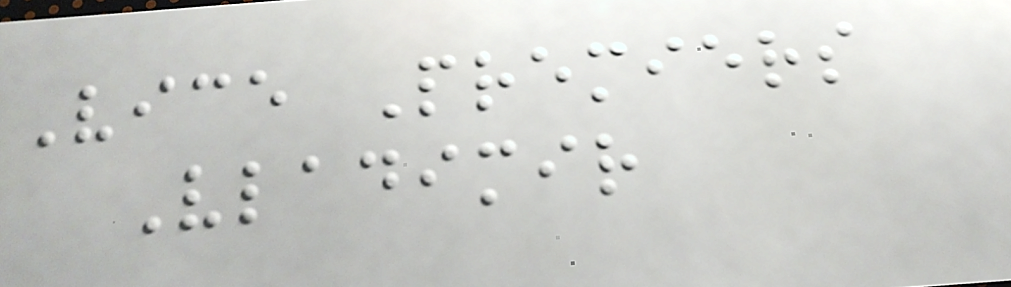Vice Premiers
Vladimir
